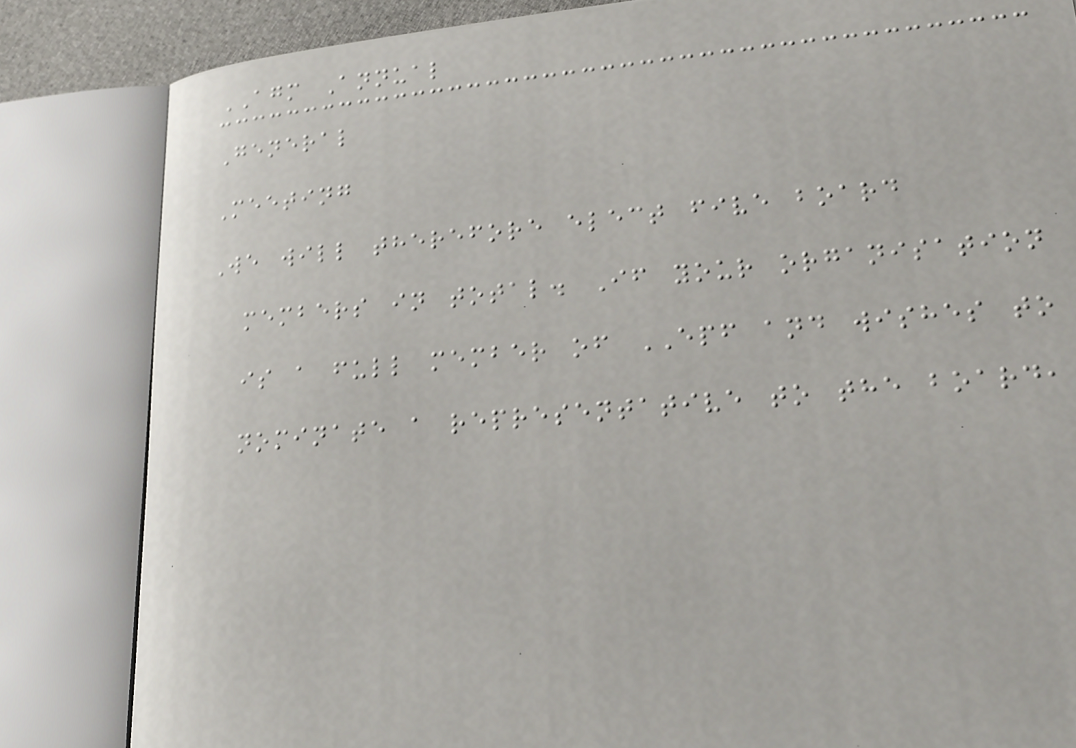AGM Annual
General
Meeting
We will therefore elect five board
members in total. If your organisation
is a full member of EPF and wishes to
nominate a representative to the board,
